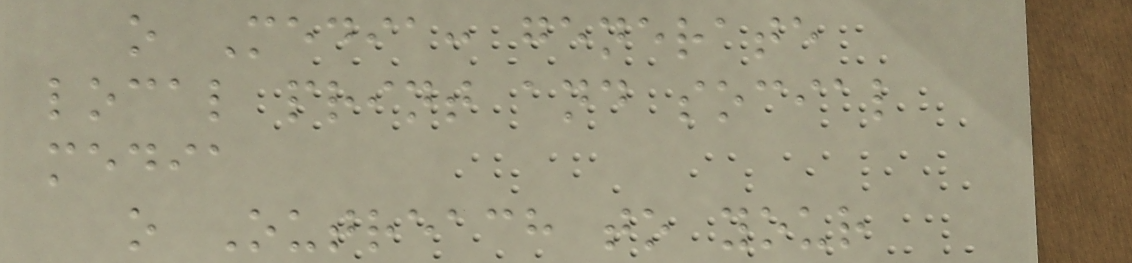o Media: generate
local print and social
media
o Outreach to your
